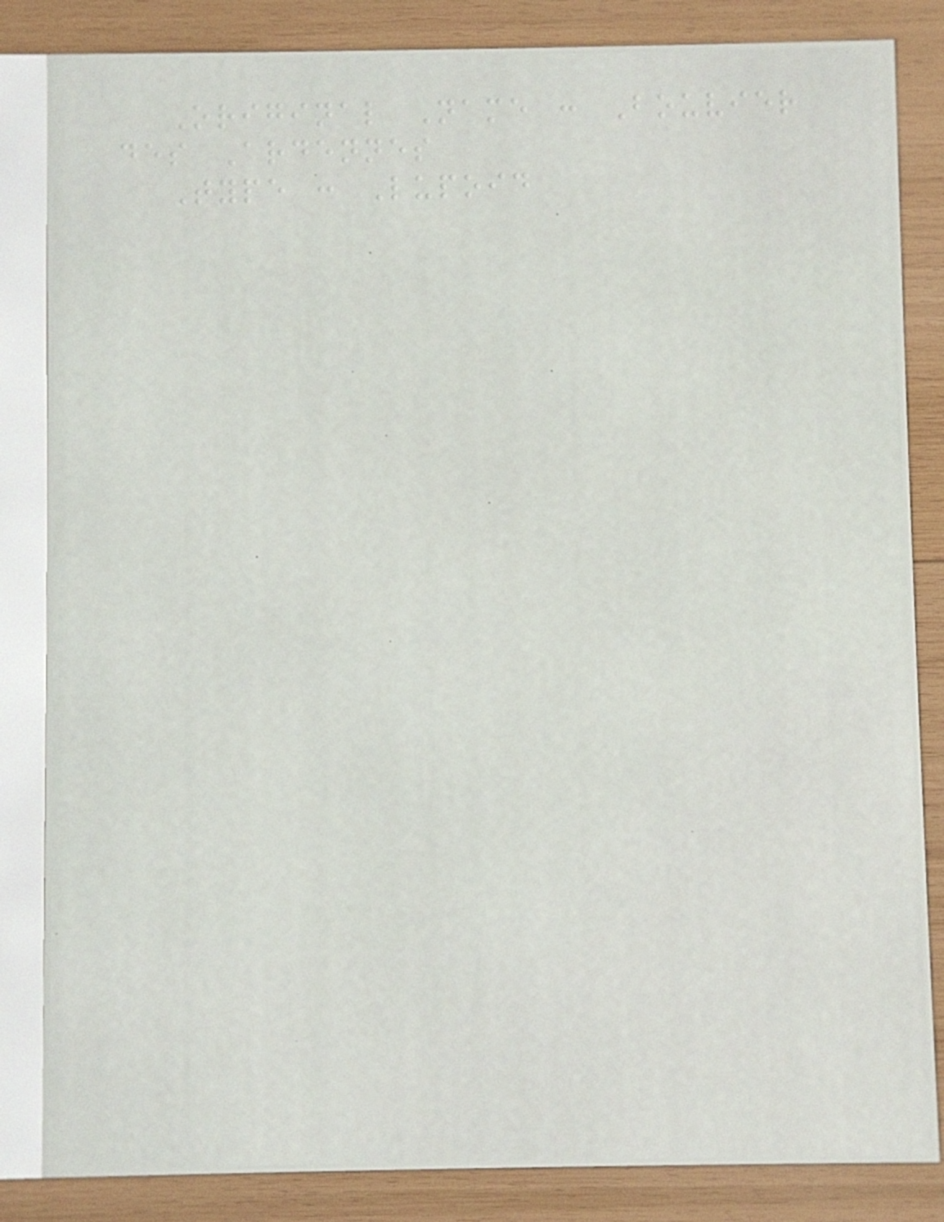Original Name : Bouvier
des Ardennes
Type : Lupoid
